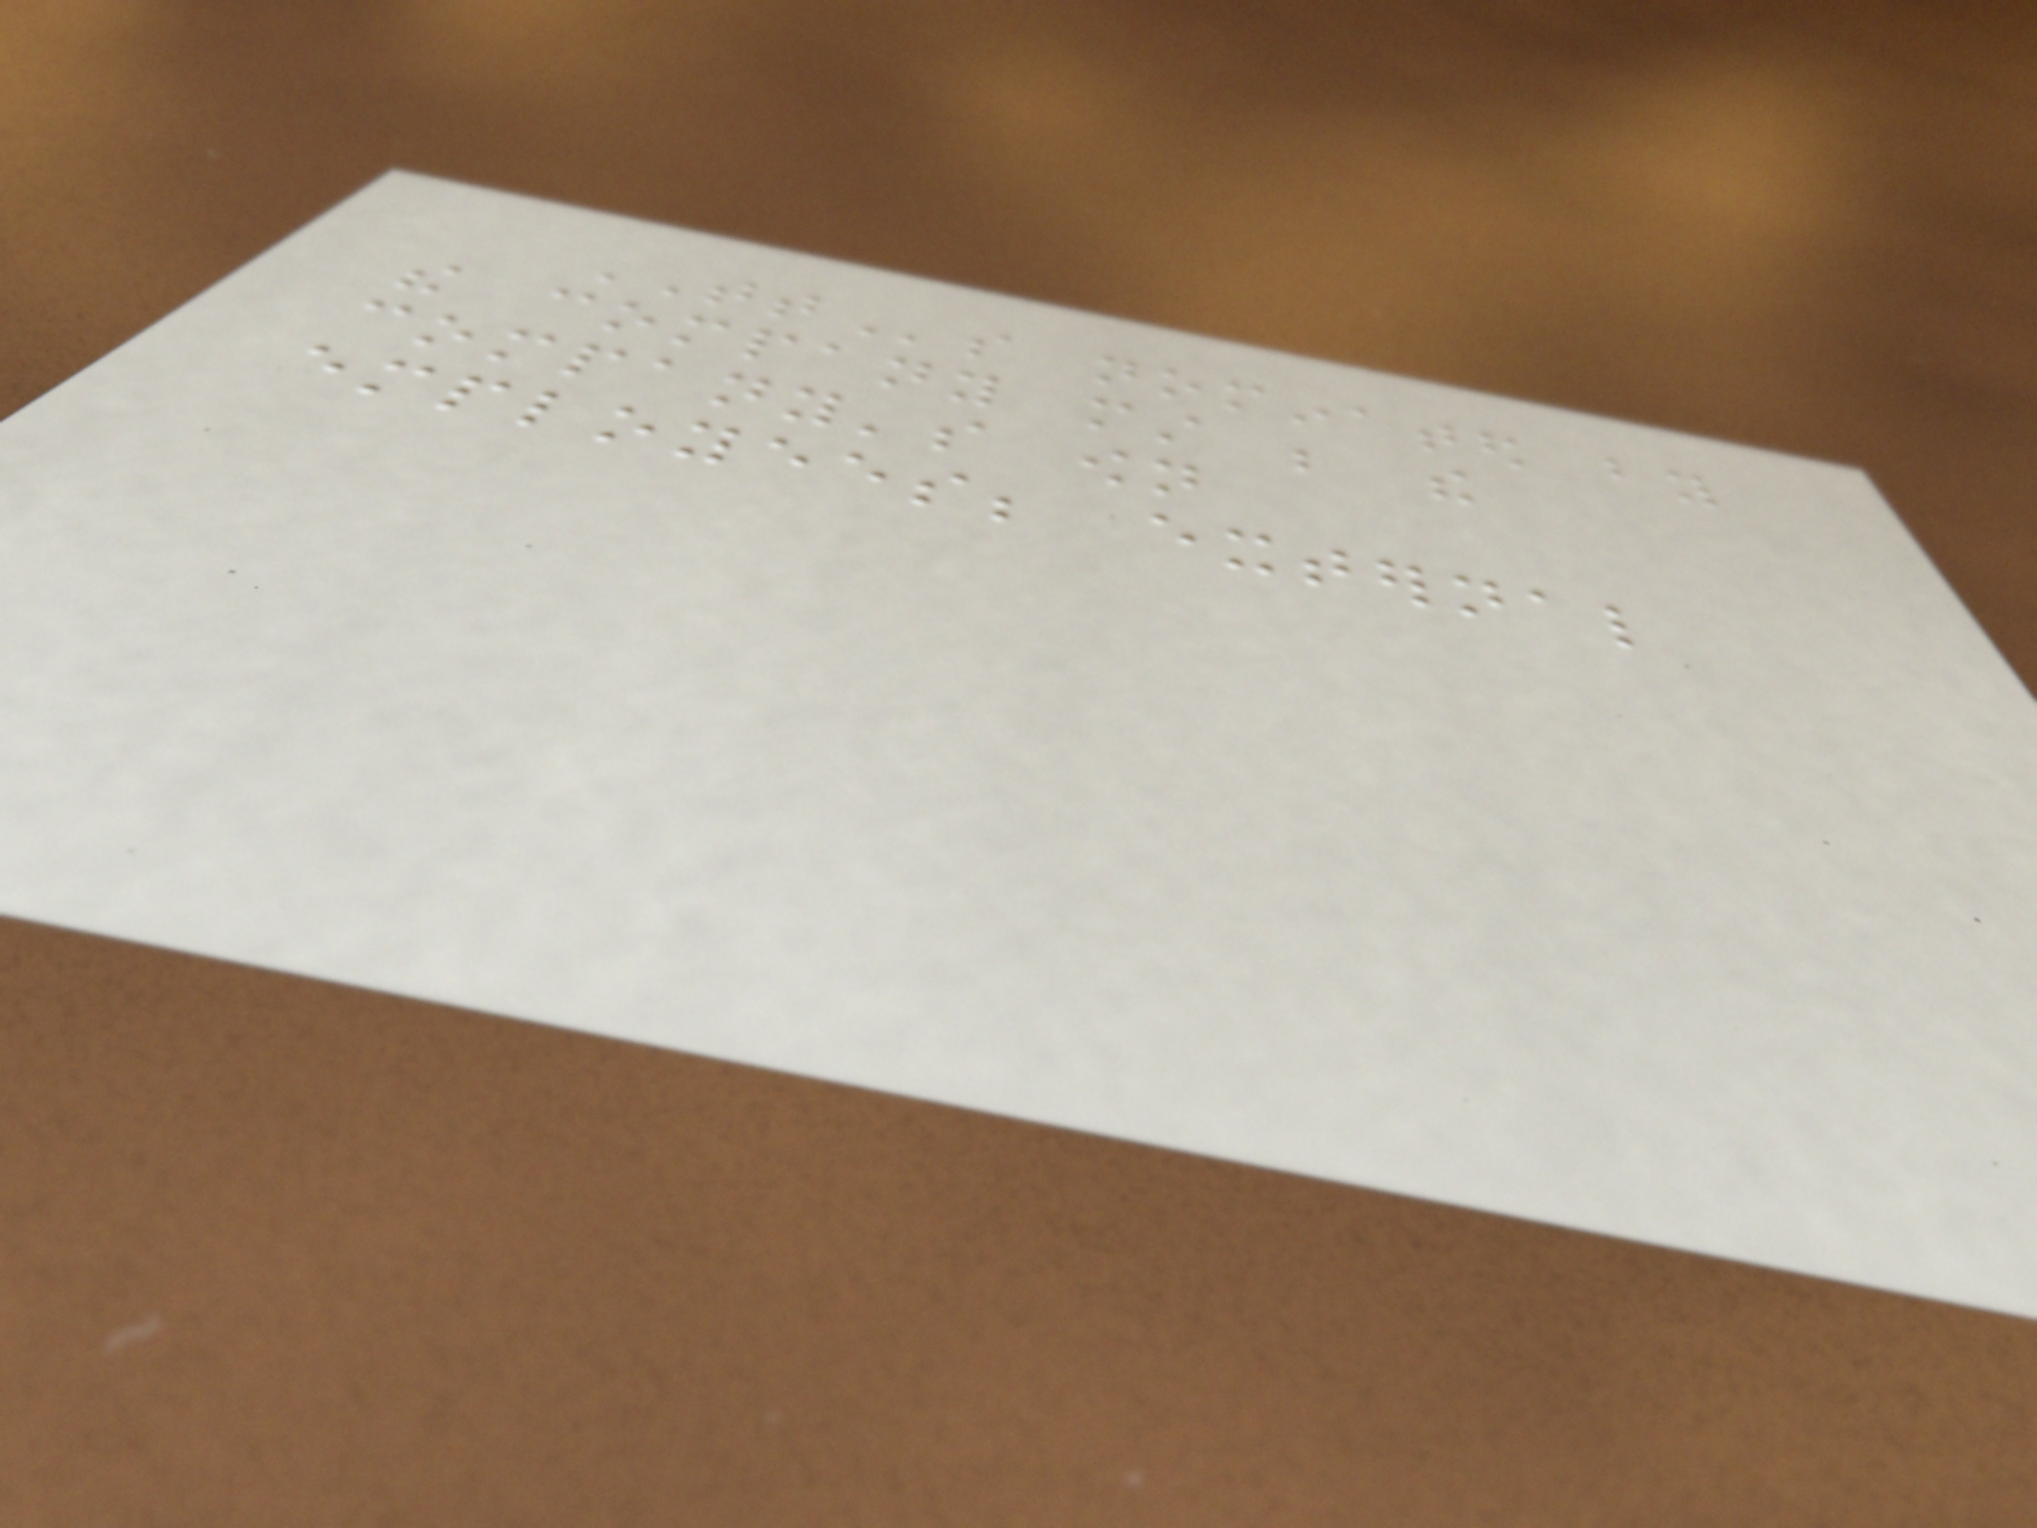TTs nominated by
the company must be the
company's own
employees; external
